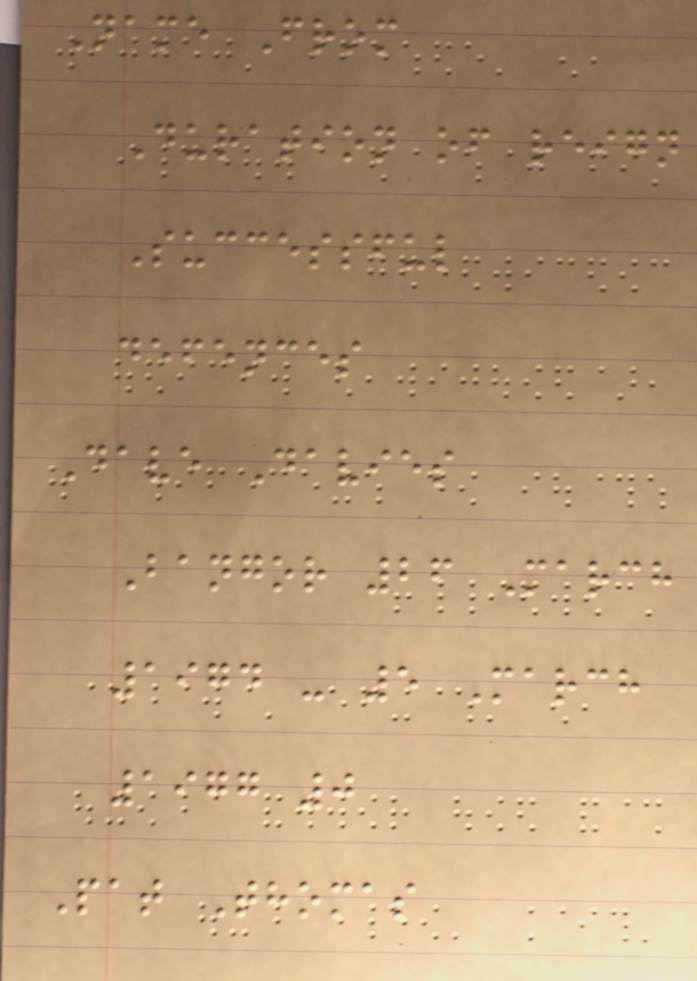Name From
Duration of reign
Successful
defences
Dave Davies
Bangor 26 March
1974 - 5 March
1977 0
Pat Thomas
